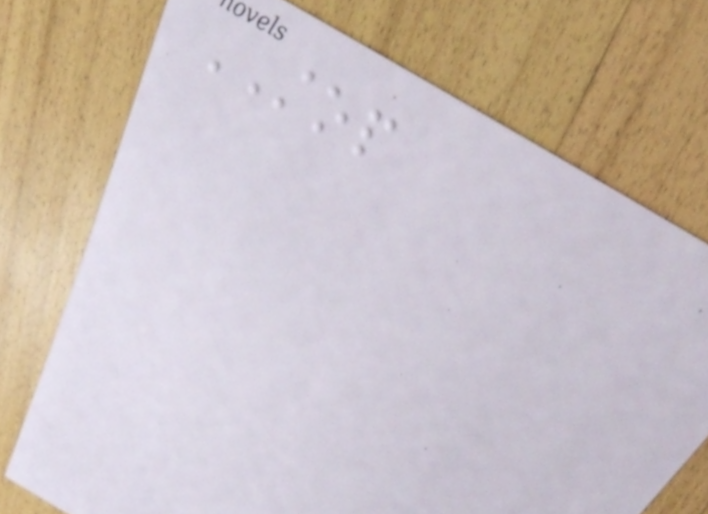STOP
